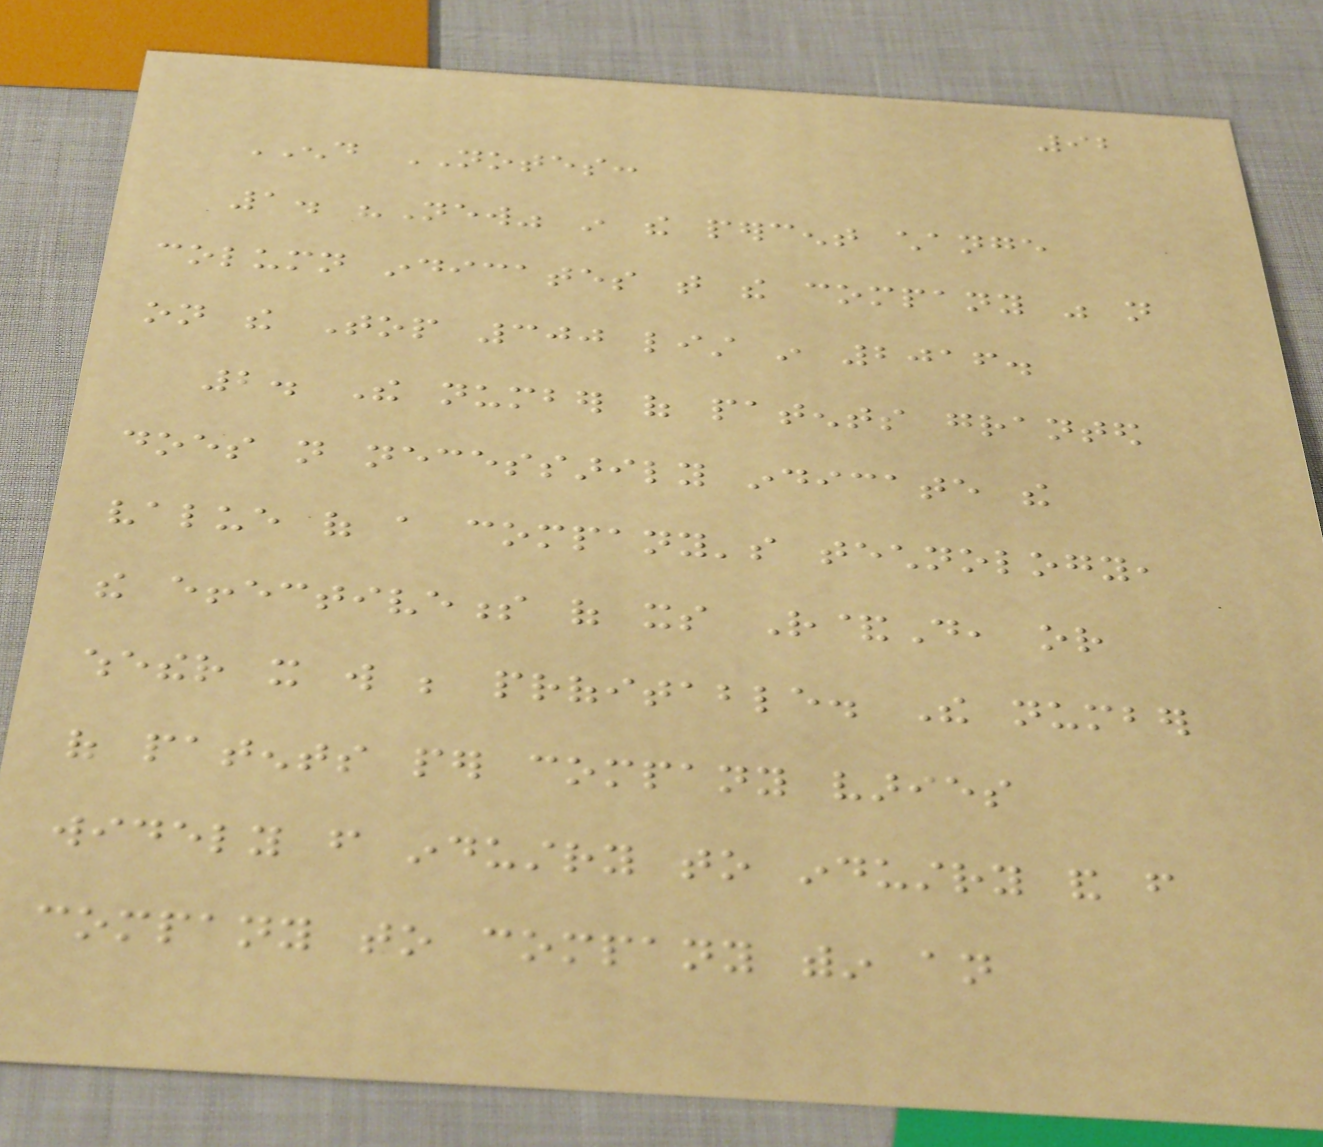92
END NOTES:
1. "New" in the percent change
column indicates that the company was not
on the Top 300 list in 2016.
2. The number of patents granted
does not necessarily indicate the
value of a company's technology,
the effectiveness of its R&D, or
whether it will be profitable. The number
of patents per company varies
widely from industry to industry and from
company to company within an
